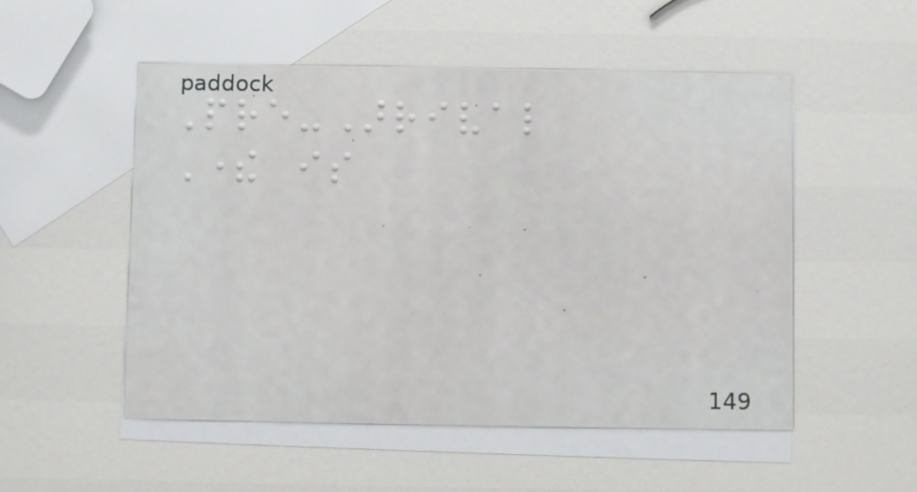Pre-Arrival
There is
